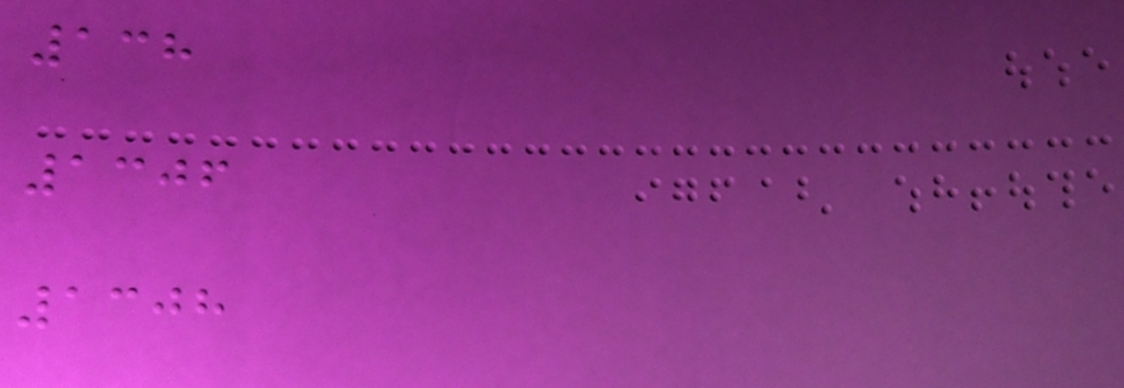138
1306
1308
